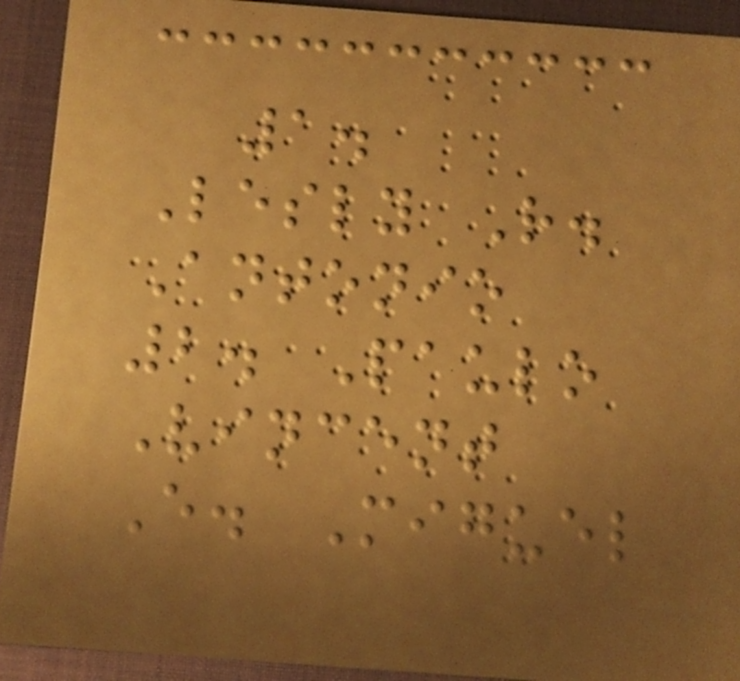1.
Lesly R.
Antonio
2. Paulo
Vincent
E. Miguel
